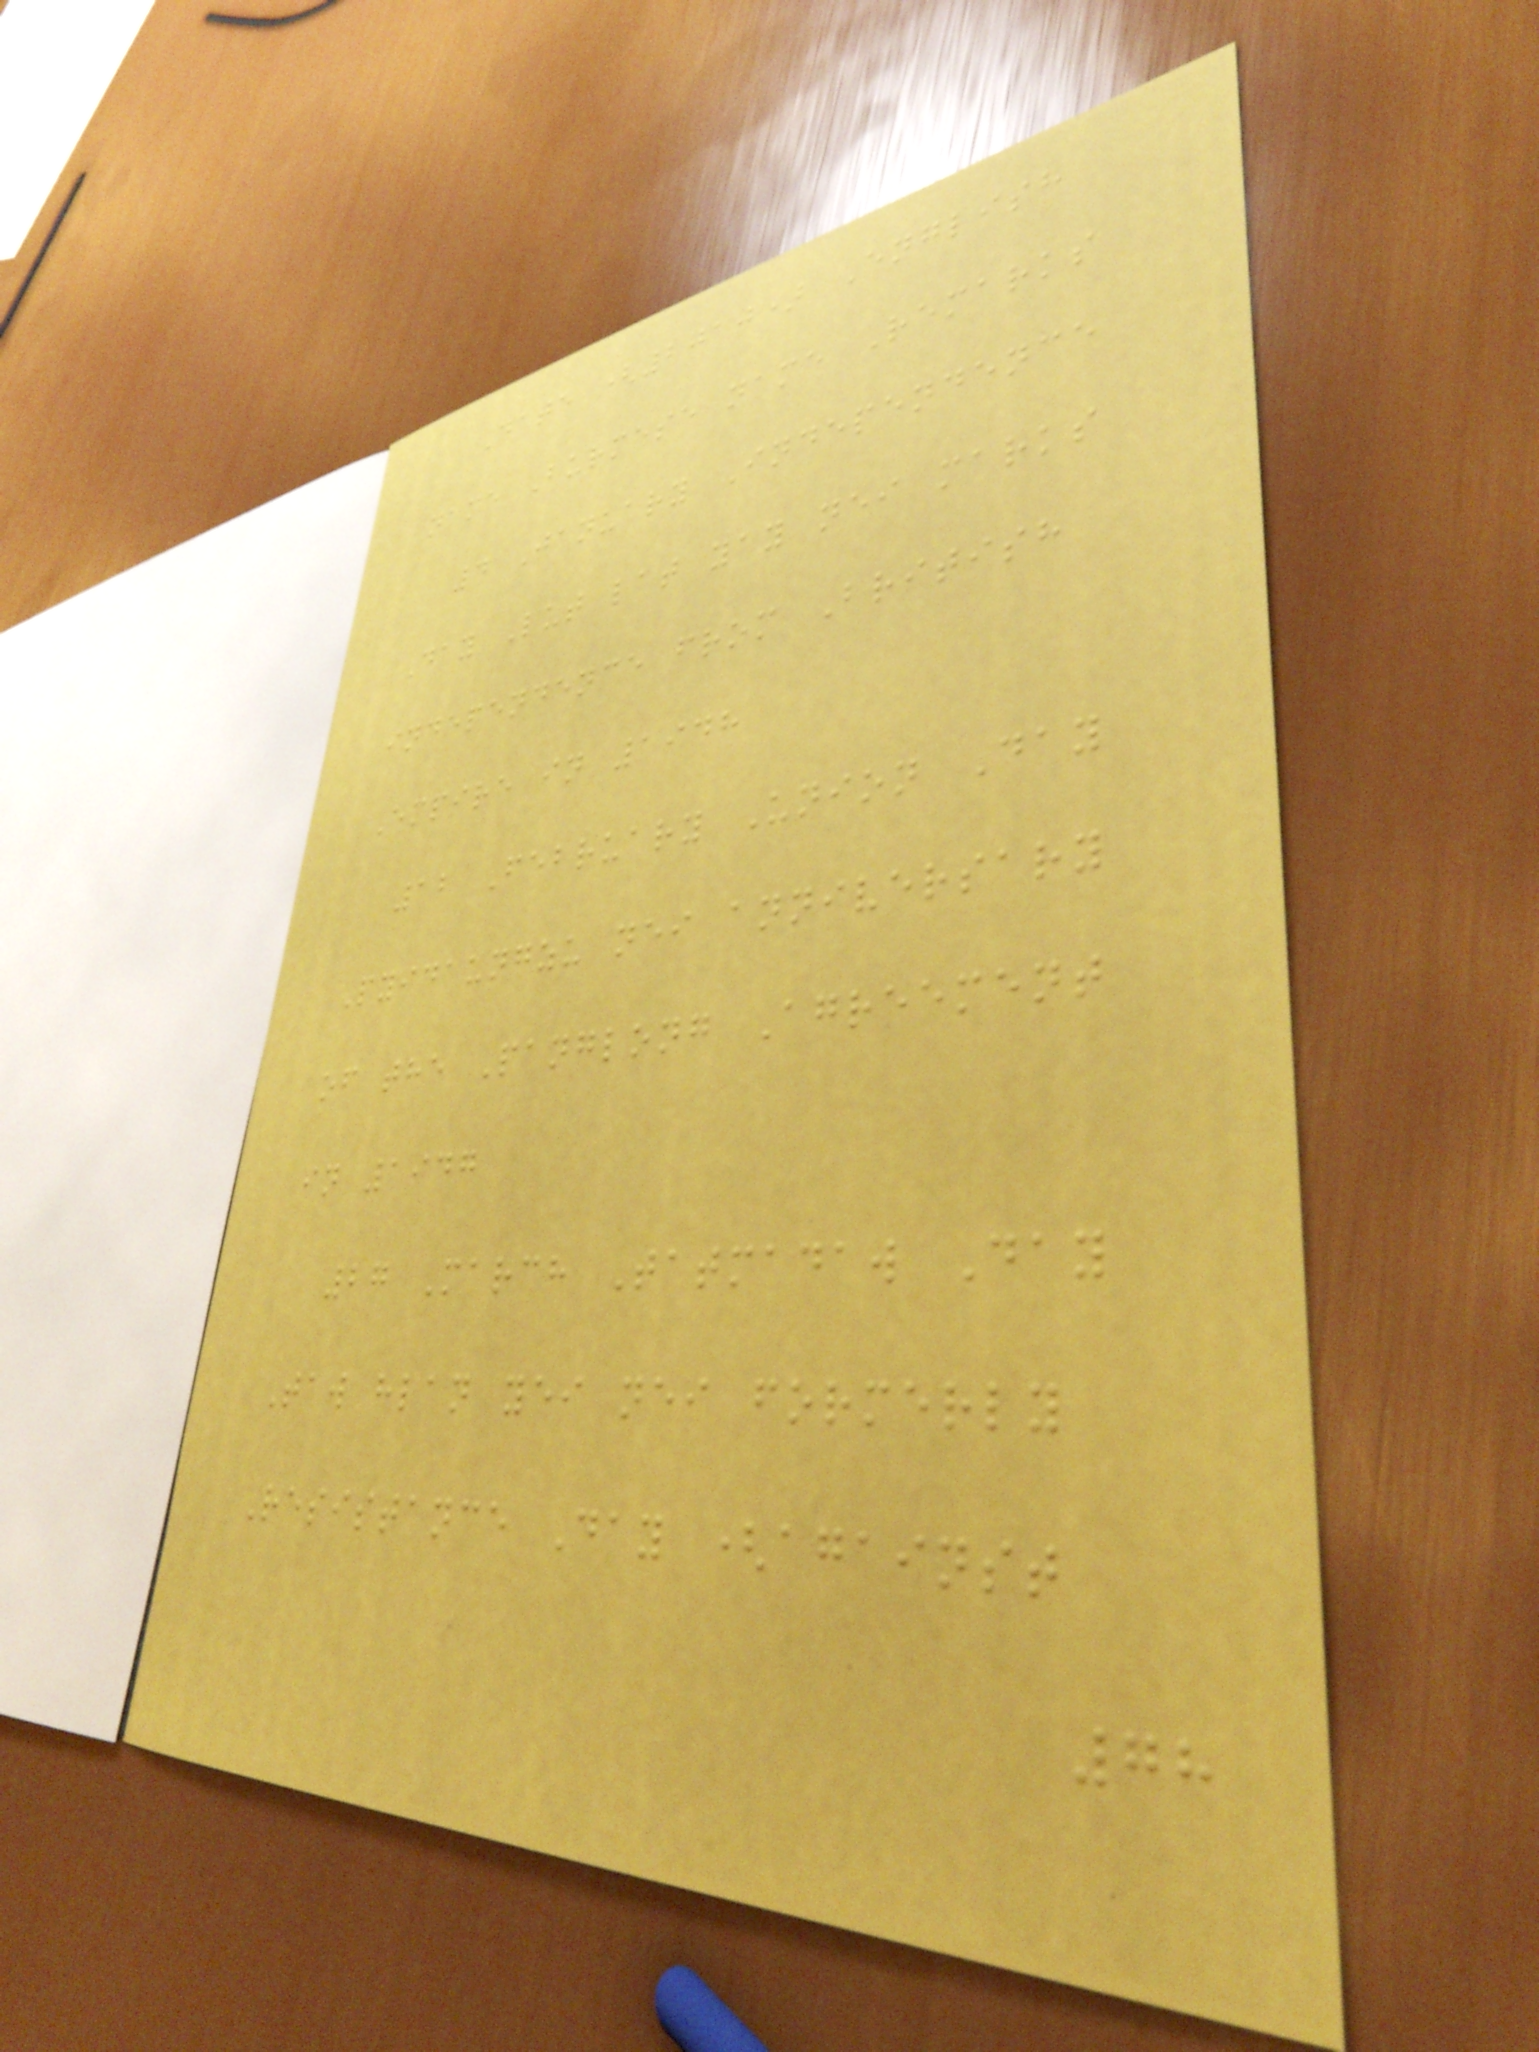Date (2010) English
name Burmese name Remarks
4 January Independence
Day Lut lat yay nei marks
independence from British
Empire in 1948
12 February Union Day
Pyidaungzu nei anniversary
of the Panglong Agreement
in 1947
27 March Tatmadaw Day
Taw hlan yei nei formerly
Resistance Day (against
78
